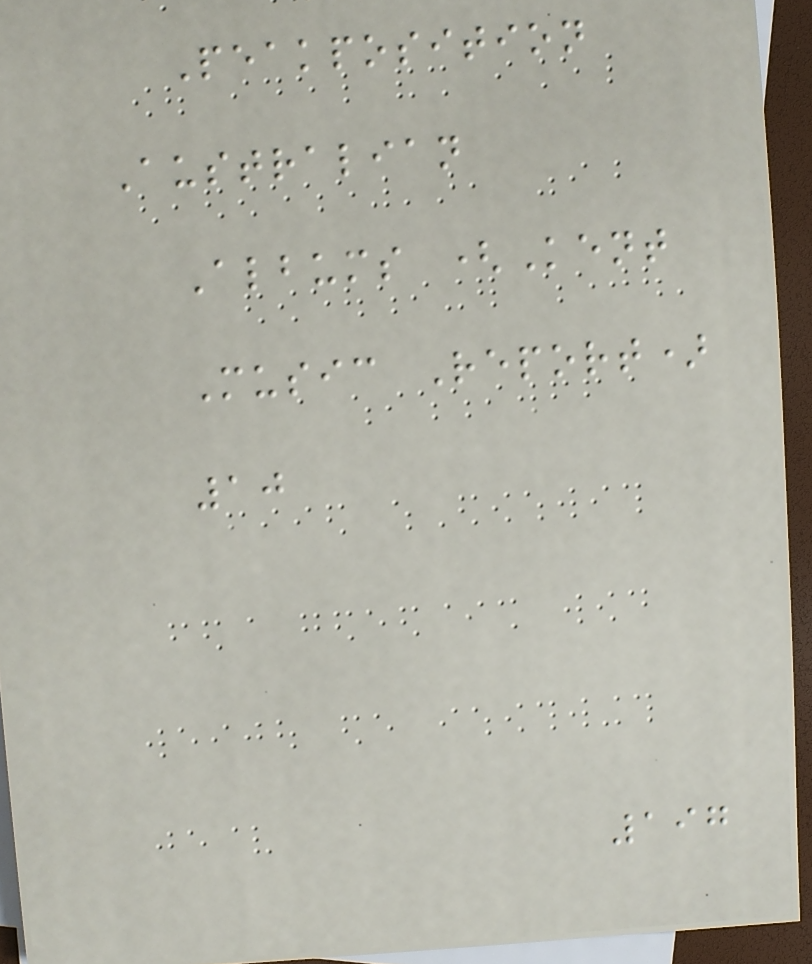Peakposition
Australian
Albums (Kent
Music Report)
10
197
